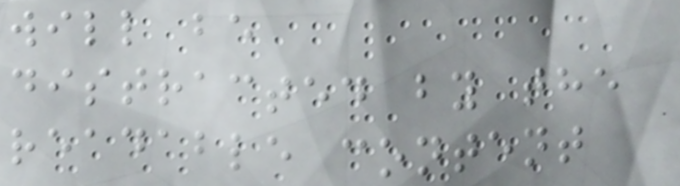will be
distracted by the
readable content
